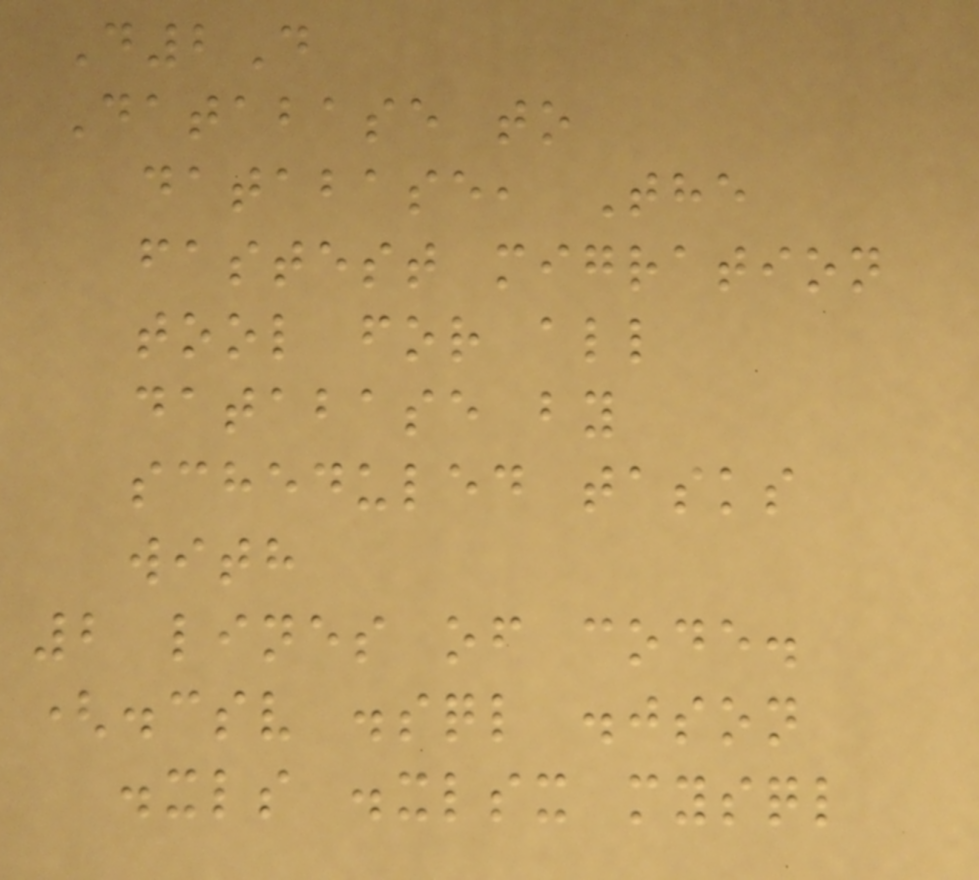D2D
Database to
database, The
fastest migration
tool for all
database by
scheduled tasks
with
2 lines of code.
(.csv .sql .json
.xls .xlsx mysql
